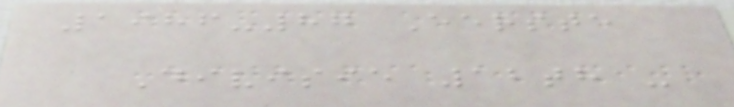1986-87 Eerste
Divisie 12th -
